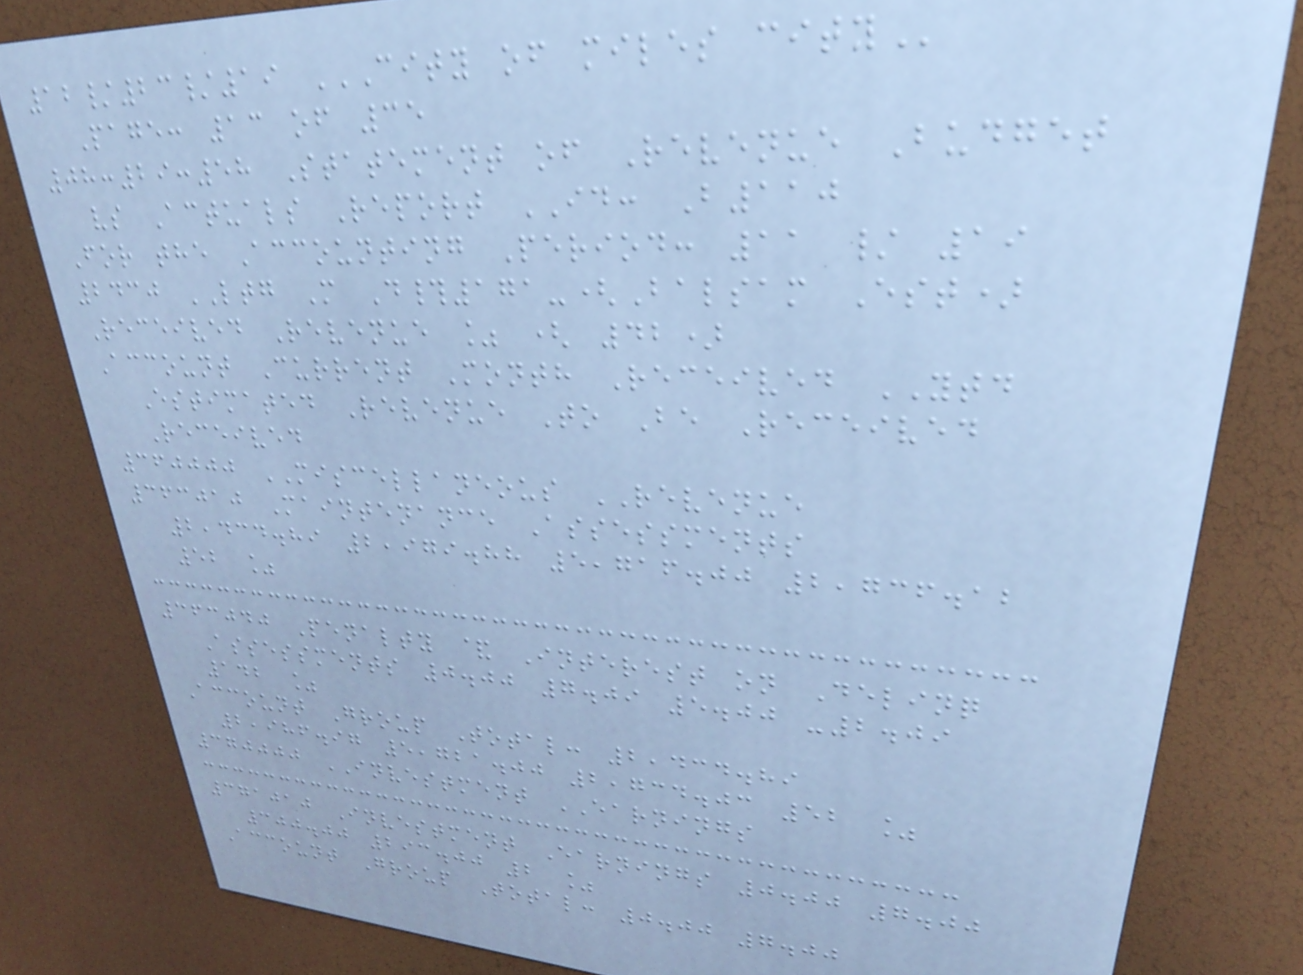12/23/19 CITY OF MILES CITY
Page: 13 of 35
08:29:58 Statement of Revenue Budget
vs Actuals Report ID: B110
For the Accounting Period: 11 / 19
2430 LTG M D#171-(Balsam Est)
Received Revenue % ( 42)
Account Current Month Received YTD
Estimated Revenue To Be Received
Received
360000 MISCELLANEOUS REVENUE
363010 Maintenance Assessments
2,434.89 2,979.88 5,716.00 2,736.12
52 %
363040 Penalty & Interest on Delinq
Assessments 0.00 7.09 5.00 -2.09
142 %
Account Group Total: 2,434.89
2,986.97 5,721.00 2,734.03 52 %
370000 INVESTMENT EARNINGS
371010 Investment Earnings 0.00 7.00
300.00 293.00 2 %
Account Group Total: 0.00 7.00
